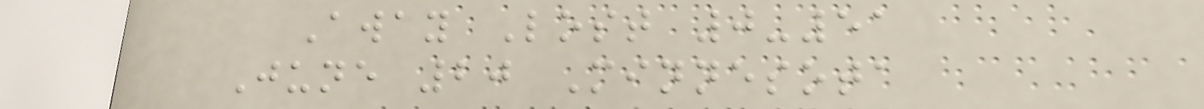Away Lost 0-51
June 20 Minnesota
